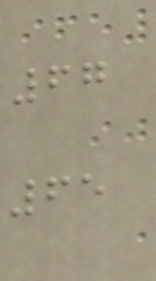67
65
